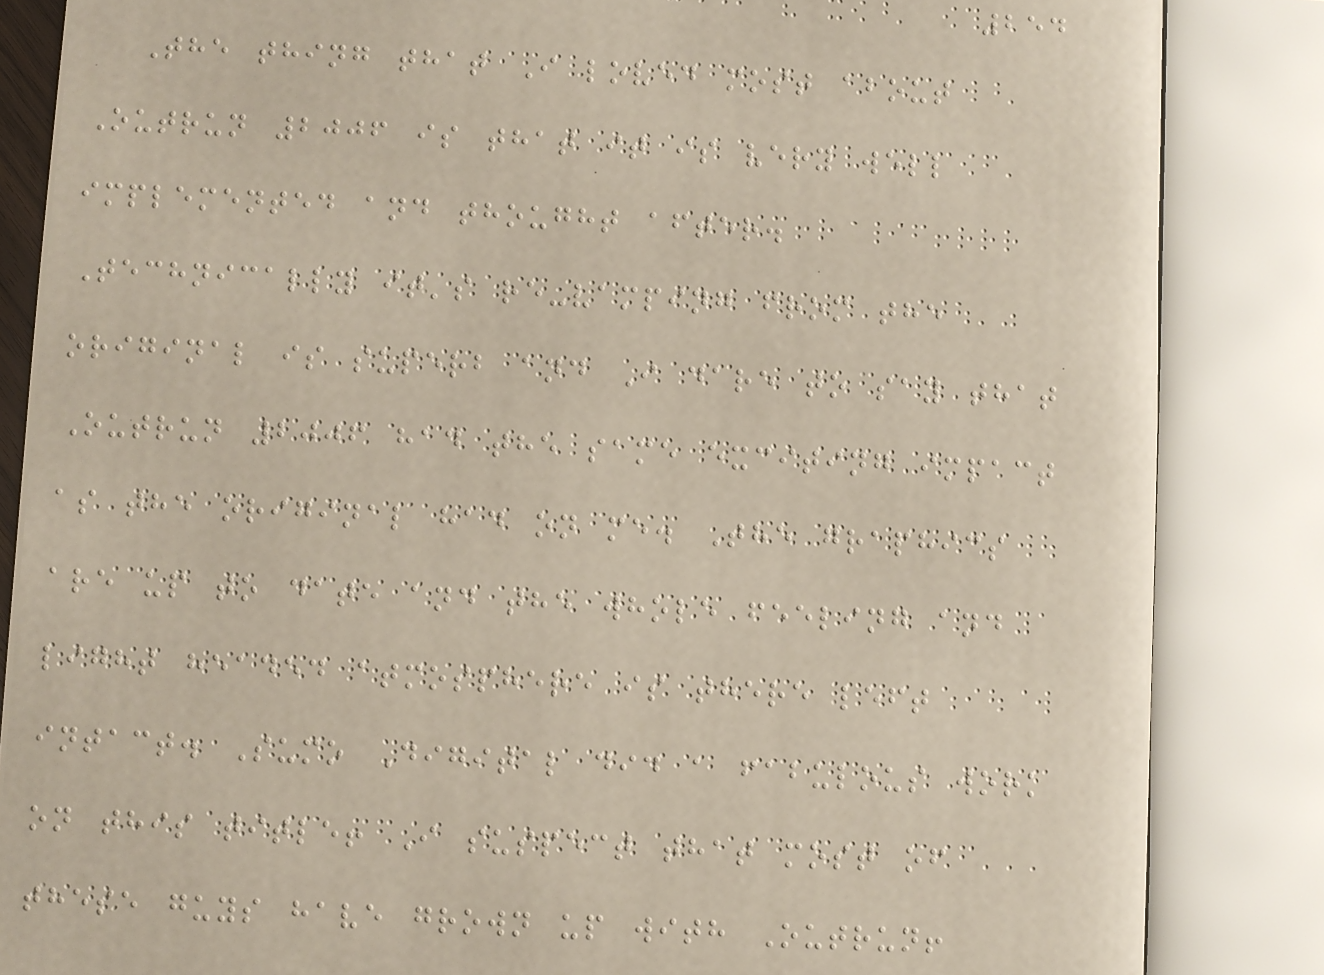254
The thing that I loved most about
Outrun 2006 is that it is very well
implemented and thought after.
Technically it's re-vamping from the
original is superb and I dare to say that
Outrun 2006 had the same exciting impact
as the original had on me. The graphics
are up to date and the whole feeling and
light headed atmosphere is there left
intact. Sumo Digital did a fabulous work
on this title! I suspect that most of
these guys have grown up with Outrun!
